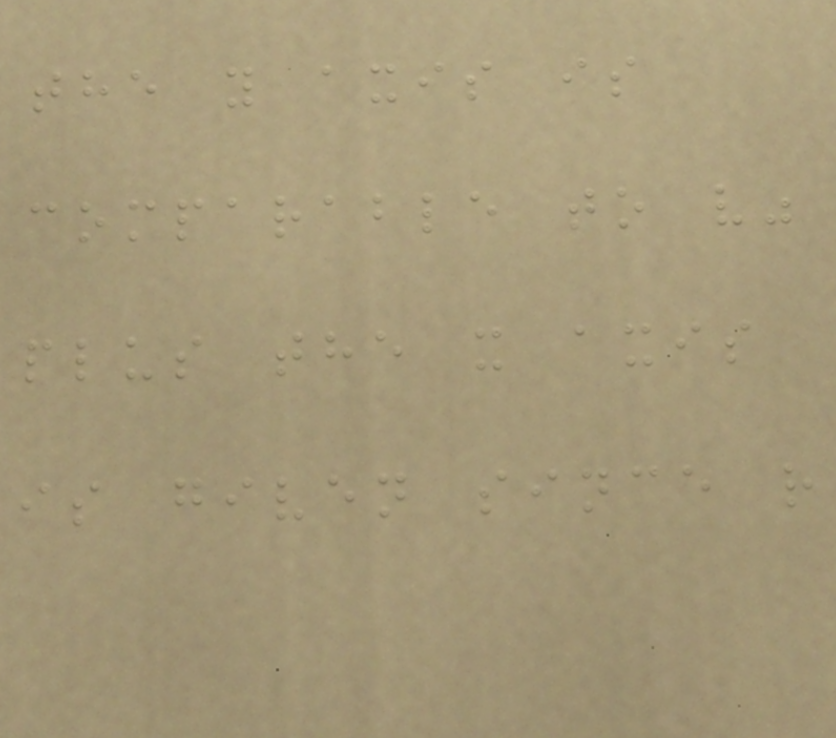the y axis is
comparable to v"
plus the x axis
is given since r
